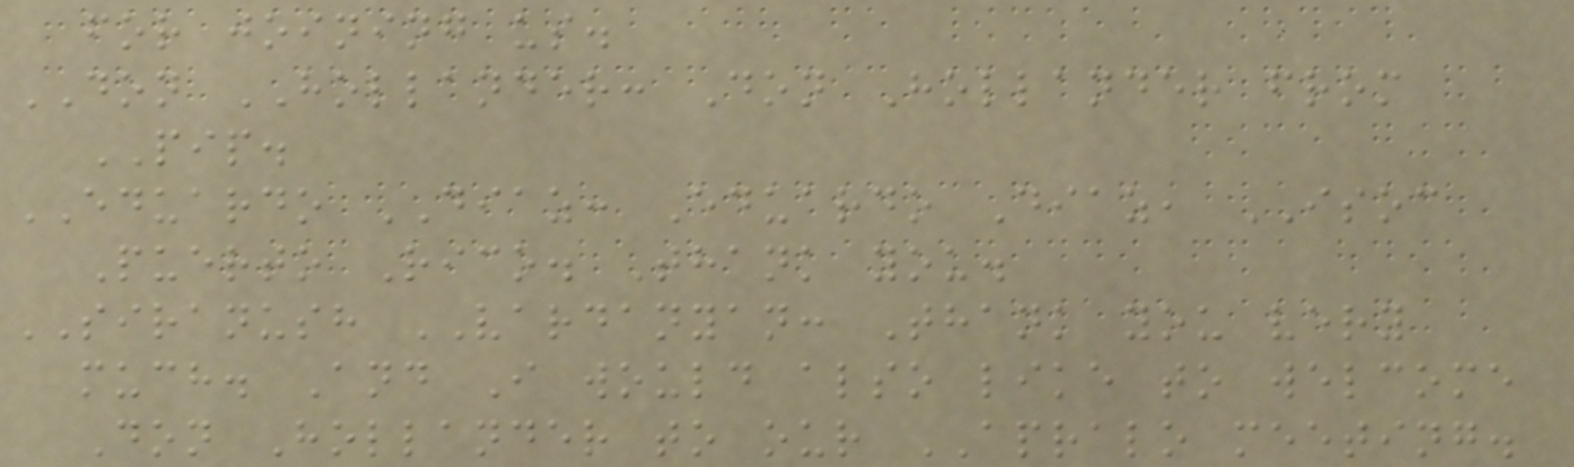for joining us.
DON HOLLANDER: Don Hollander from
PIP.
EDUARDO DIAZ: Eduardo Diaz, ISOC
Puerto Rico. Thank you.
SIRANUSH VARDANYAN: Thank you very
much. And I would also like to welcome
Don Hollander to our APRALO meeting.
